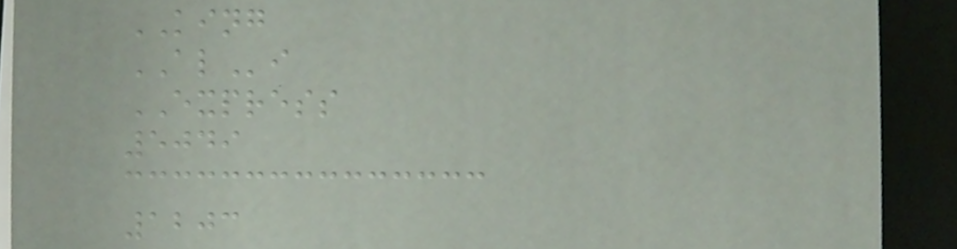KING
ALi
EXPRESS
5049
1203
